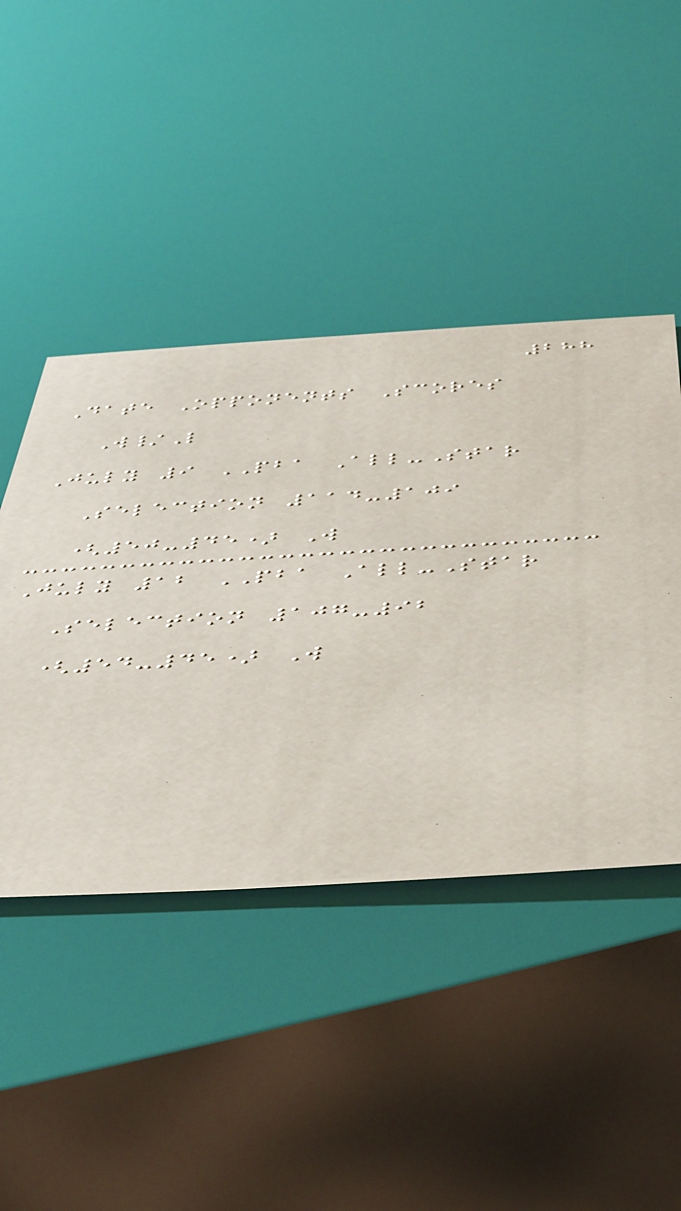288
Date Opponents Scores
W/L
July 9 PBA All-Star
Selection 114-109
(50-45) W
July 12 PBA All-Star
Selection 107-92
(54-45) W
